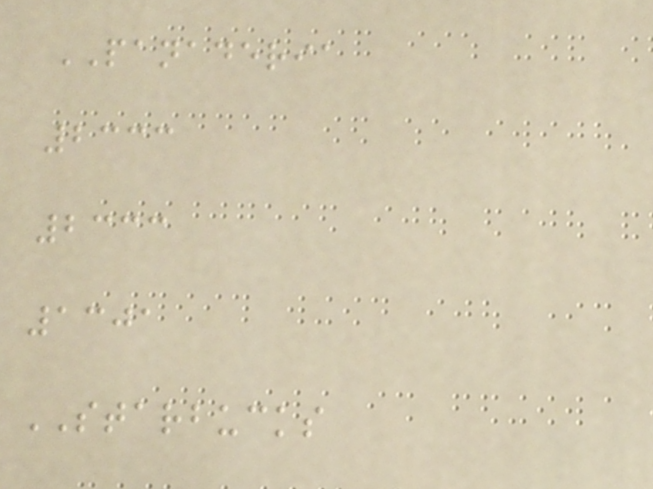PANADERIA
2333
2333
1301
STARBUCKS
